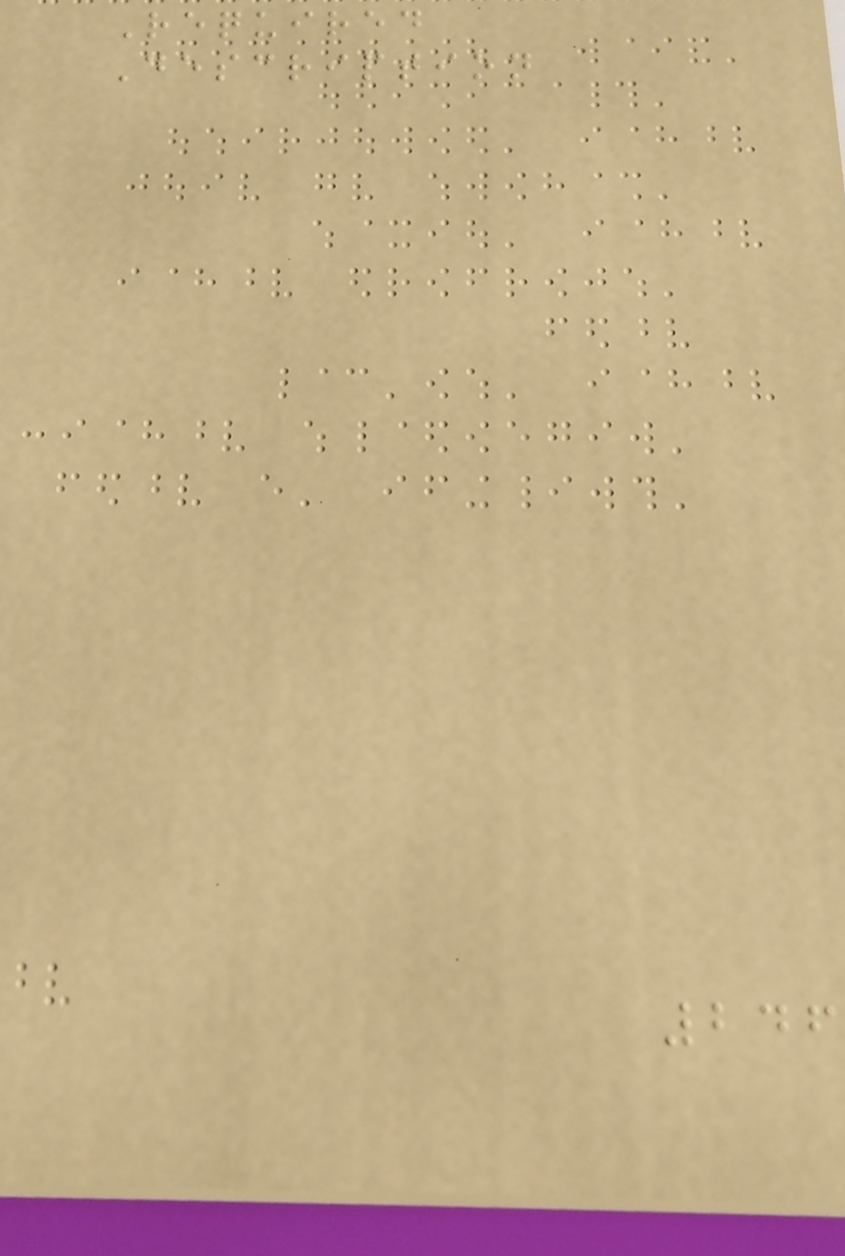Required
Description
246
